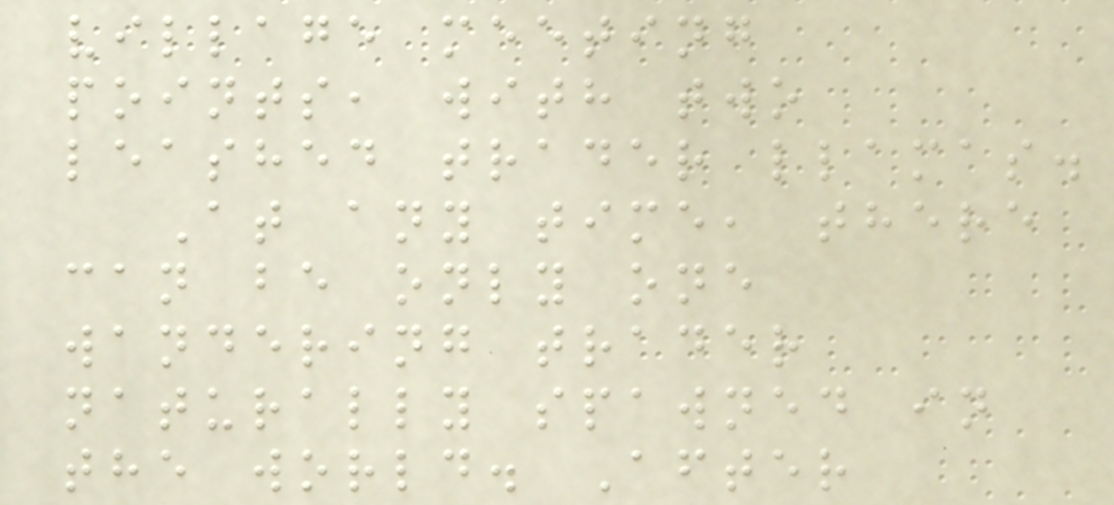village meeting
points, with two
leashed trader llamas.
At any time, there
can be only one
wandering trader
naturally spawned in
the world. After
